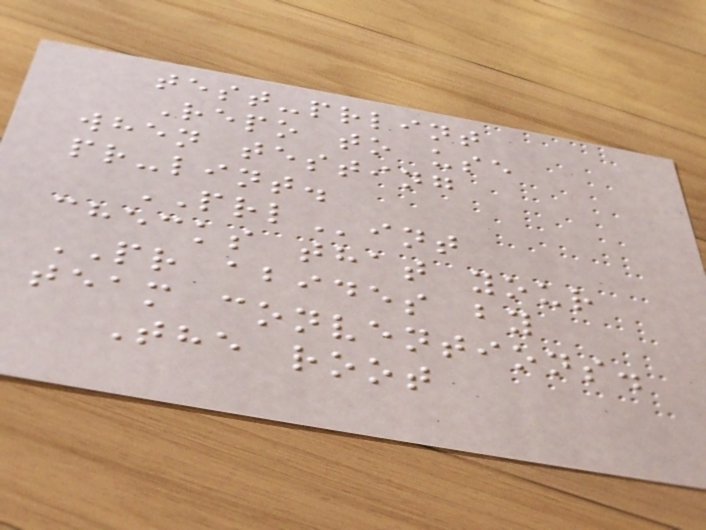test-prlint
Repo to use
when testing
pr-lint.
PRLint
checks that your
PR abides by
team conventions.
The root
